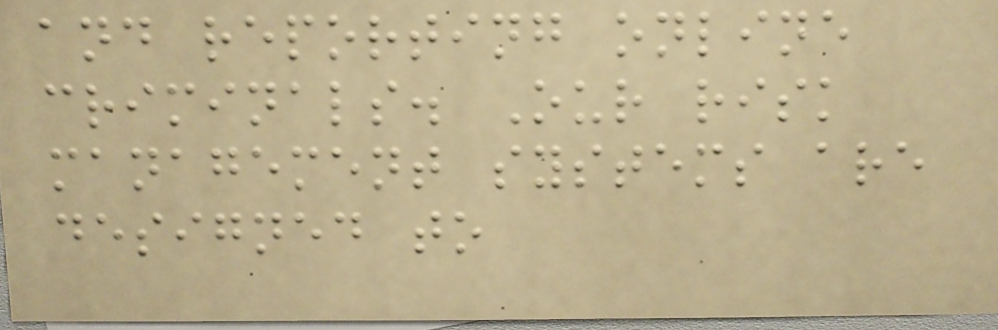and reporting online
criminals. Our risk
management systems are
designed to
